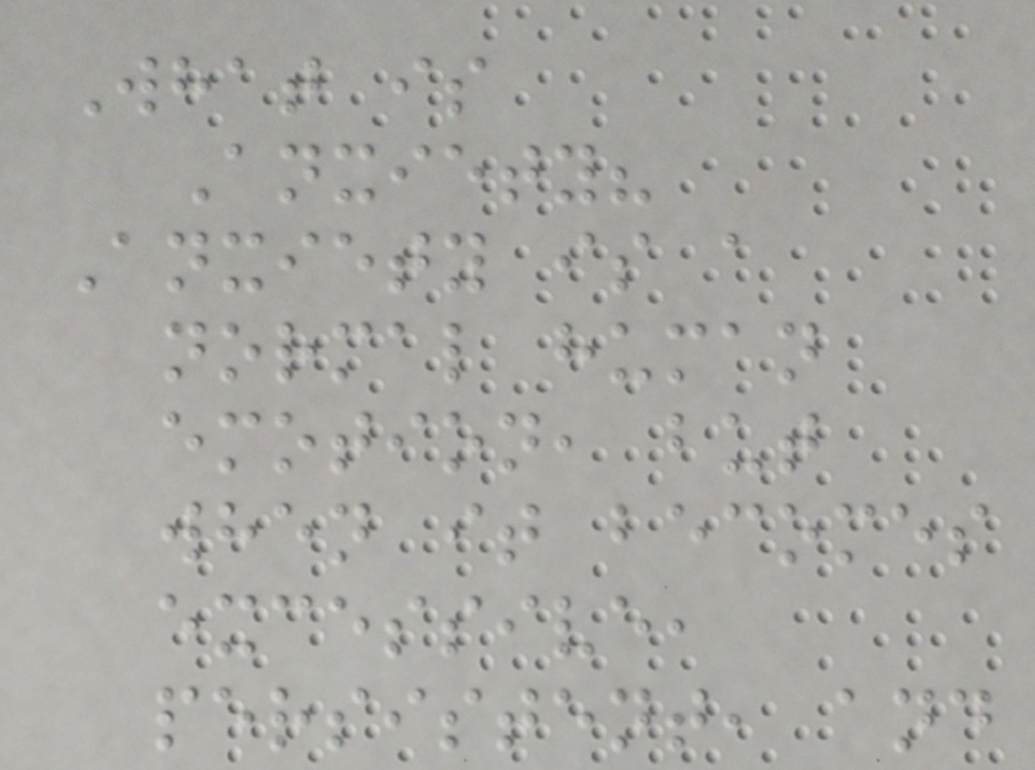What is
Anxiety?
Anxiety is a
normal human
emotion, but
when it becomes
excessive,
persistent, and
